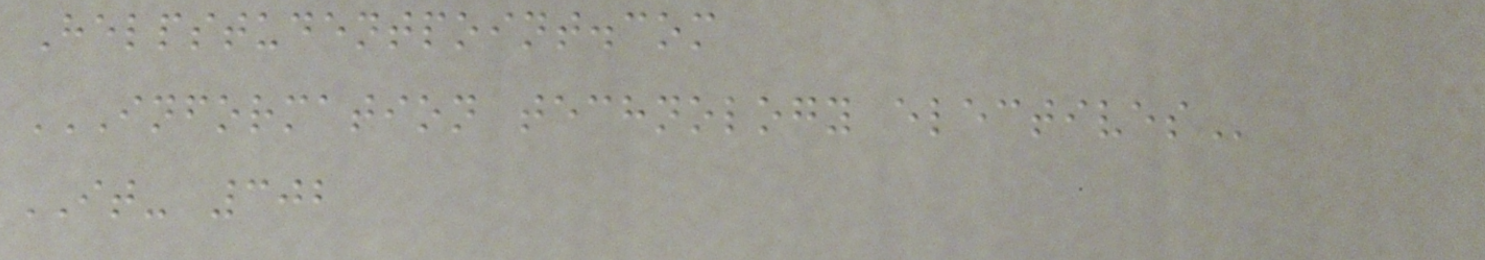Helpstudentpoint.com
INFORMATION TECHNOLOGY ELECTIVES
IT- 302
